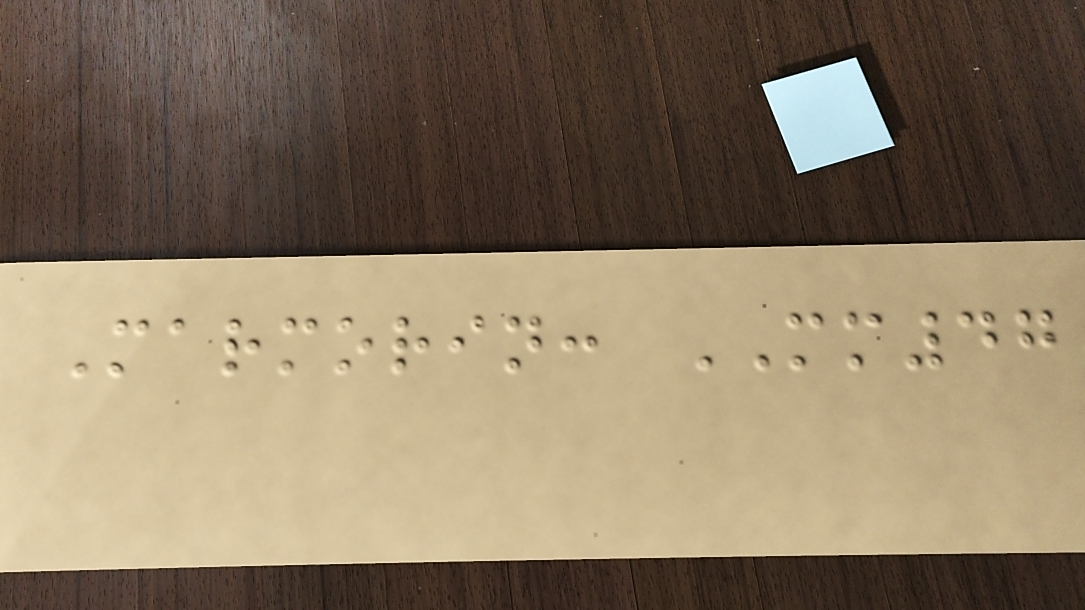Marmorin: MM47
